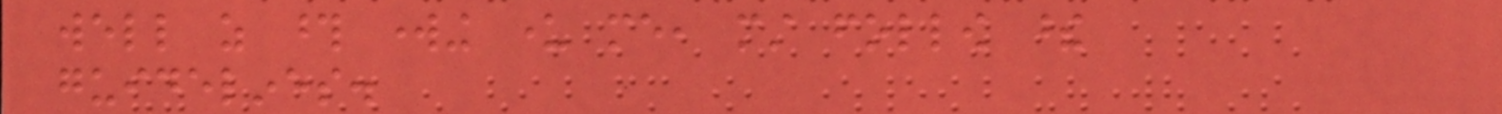well as those working under me, must follow these
guidelines.
